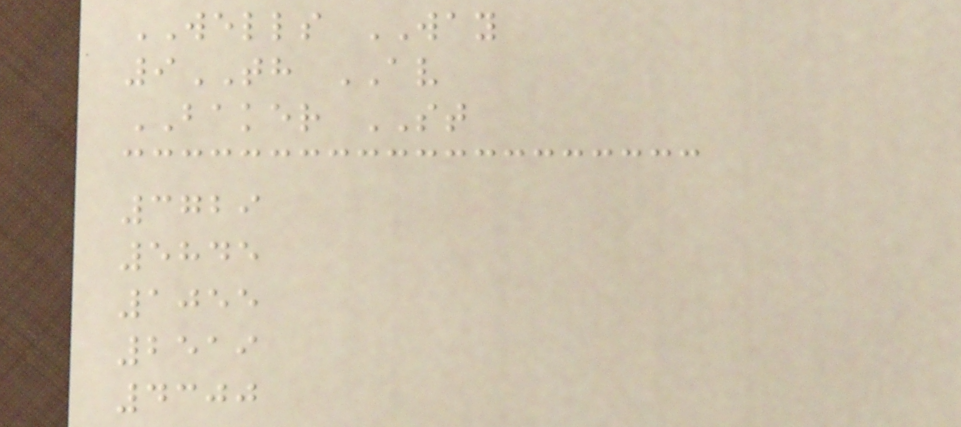WELLS WAY
9TH AV
BAKER ST
3729
5845
1055
2519
4300
